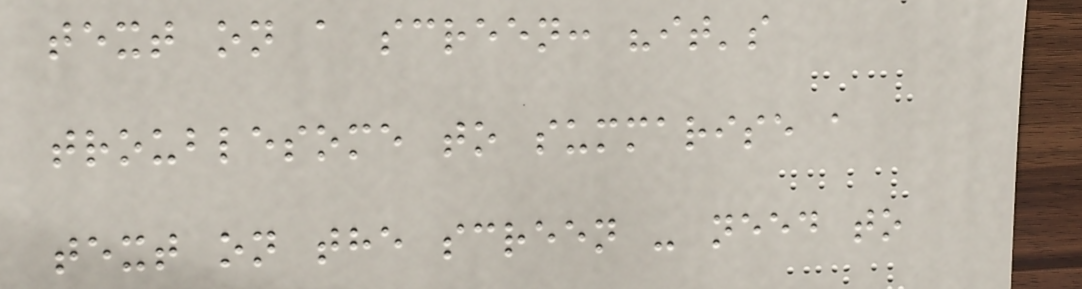text on a screen: "it's
troublesome to summarise a
text on the screen - need to
